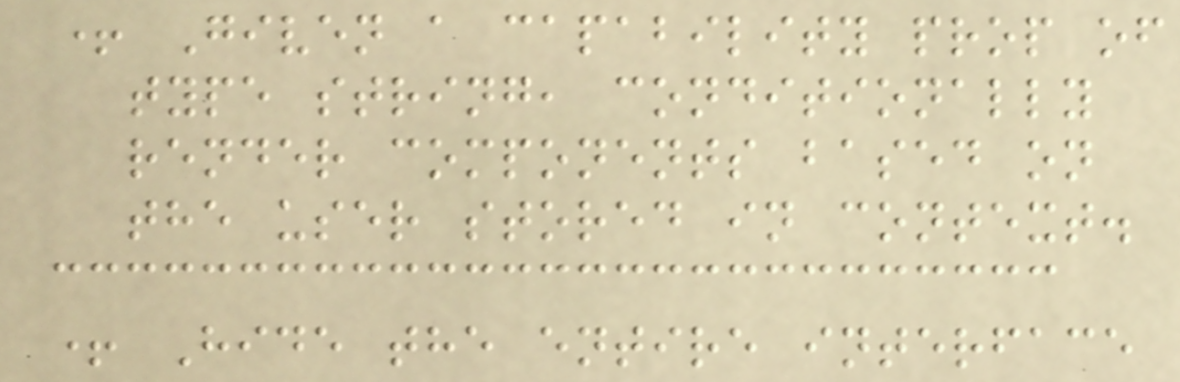+ Given a capability prop of
type string, conditionally
render components based on
the user stored in context.
+ Hide the entire interface
